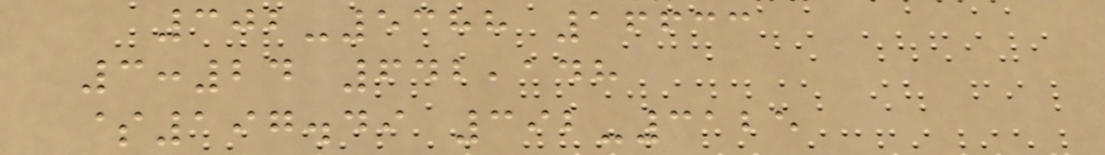302-5388 16633
3:24 642,148
$197.49 392-3125
